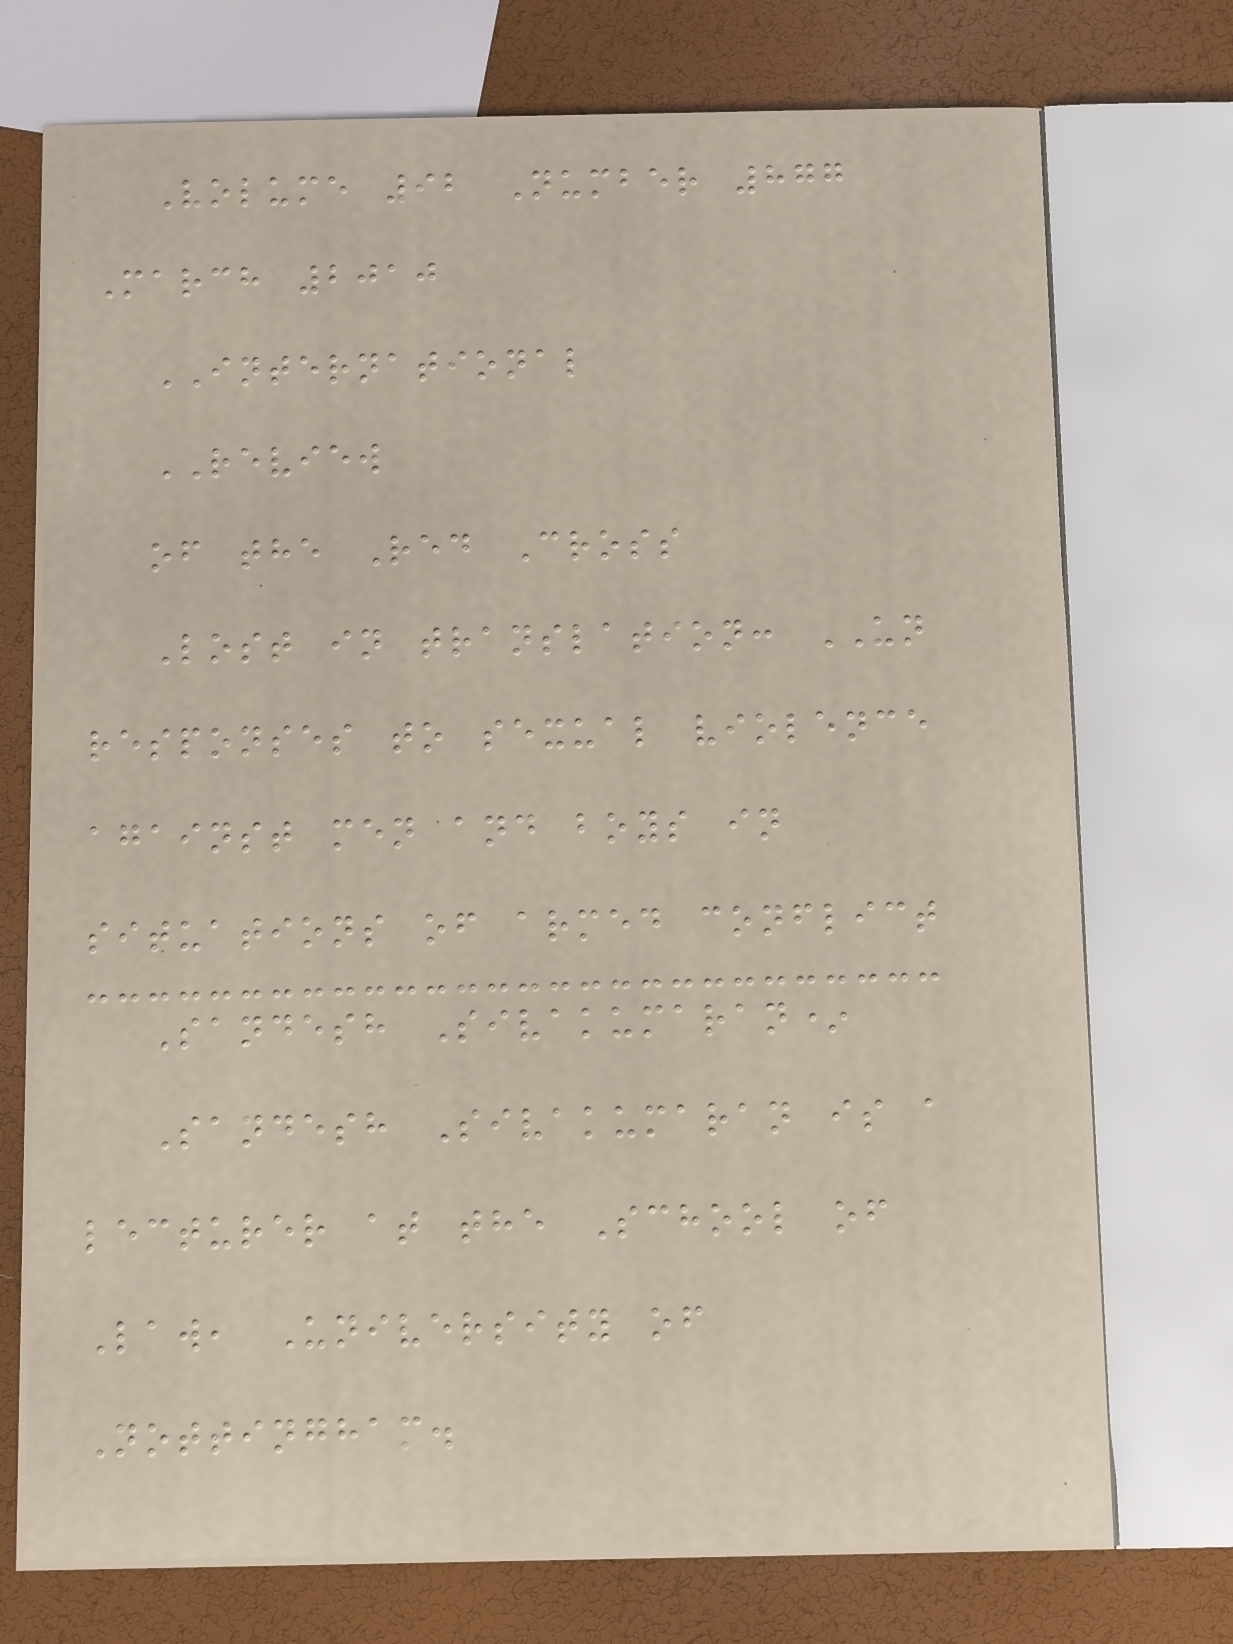Volume 92 Number 877
March 2010
INTERNATIONAL
REVIEW
of the Red Cross
Lost in translation: UN
responses to sexual violence
against men and boys in
situations of armed conflict
Sandesh Sivakumaran*
Sandesh Sivakumaran is a
lecturer at the School of
Law, University of
Nottingham.
